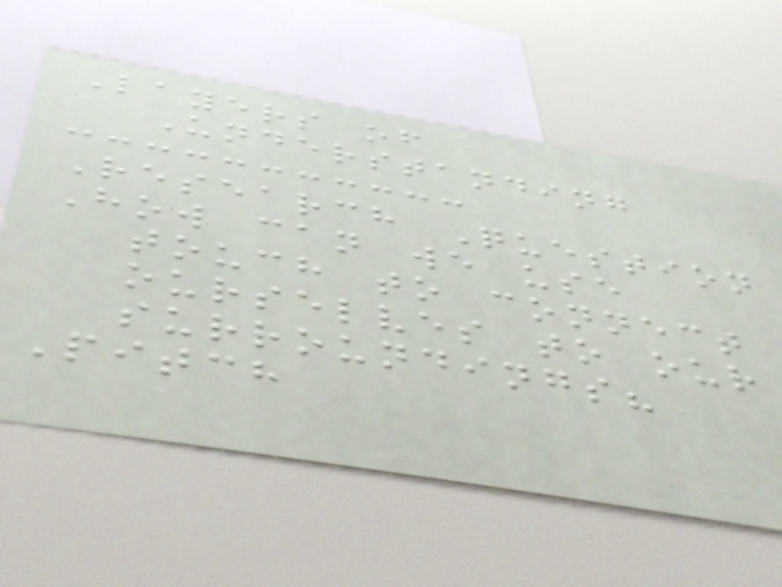Layers of
Understanding
Research Question
How can we use
touch to connect
ourselves to our
surroundings?
Pitch
